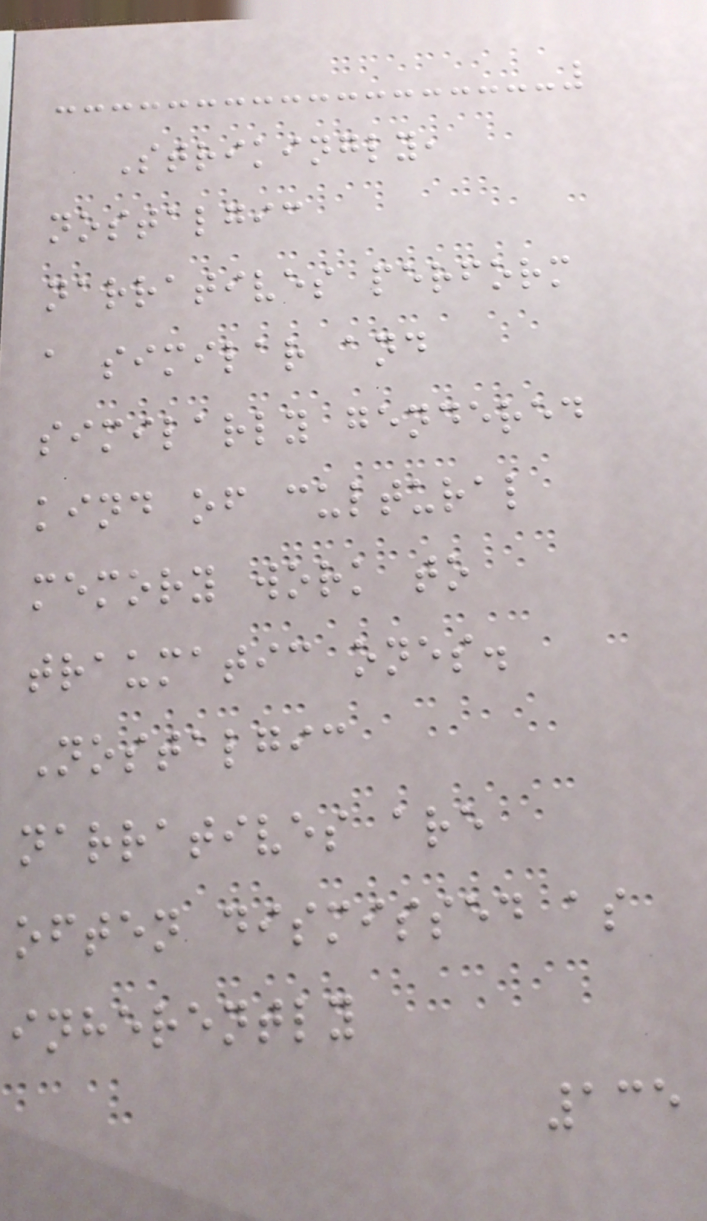Strikingly,
nostalgic
narratives perform
a similar and
similarly gendered
kind of cultural
memory work to
traumatic ones.
Nostalgic
narratives are
often dismissed as
inherently
135
